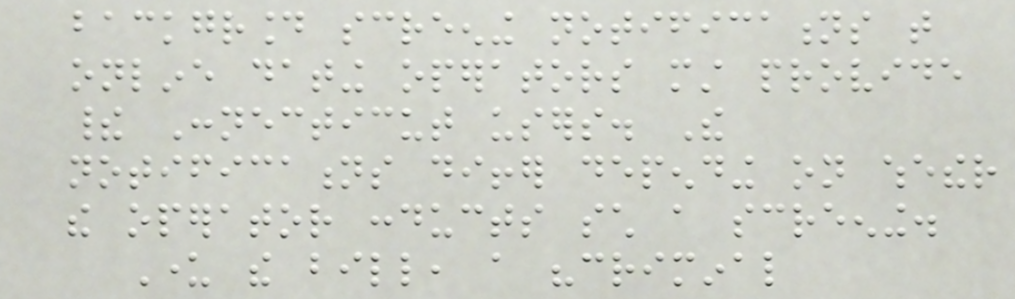background screening notifications that
online dating operators must provide
their Connecticut users. The
notifications differ depending on whether
the operator conducts such a screening.
Under the bill, a "criminal
